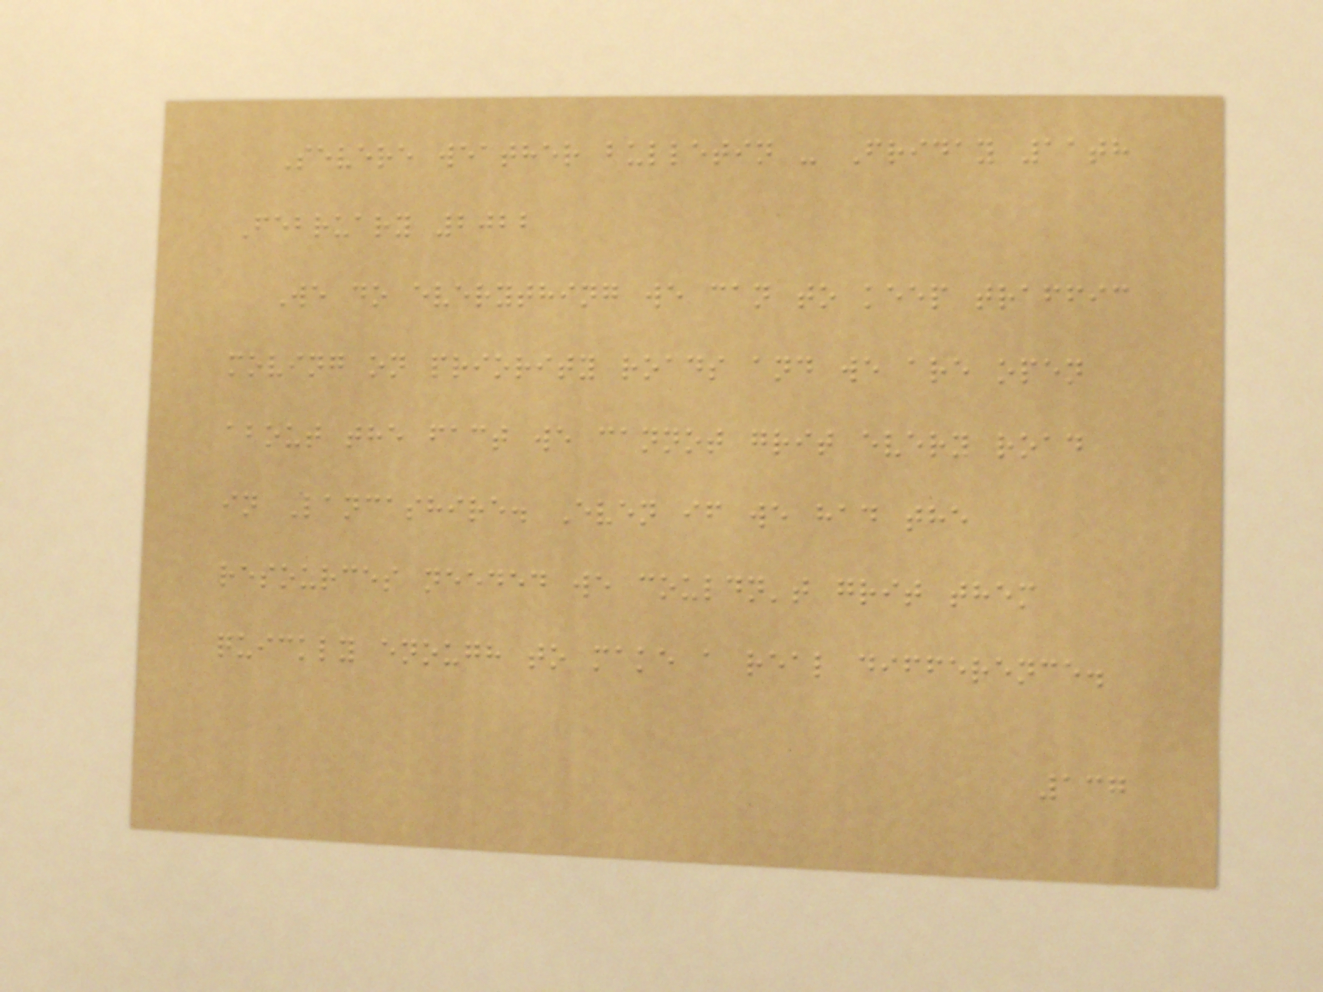Severe weather bulletin - Friday 11th
February 2022
We do everything we can to keep traffic
moving on priority roads and we are open
about the fact we cannot grit every road
in Lancashire. Even if we had the
resources needed we couldn't grit them
quickly enough to make a real difference.
137
